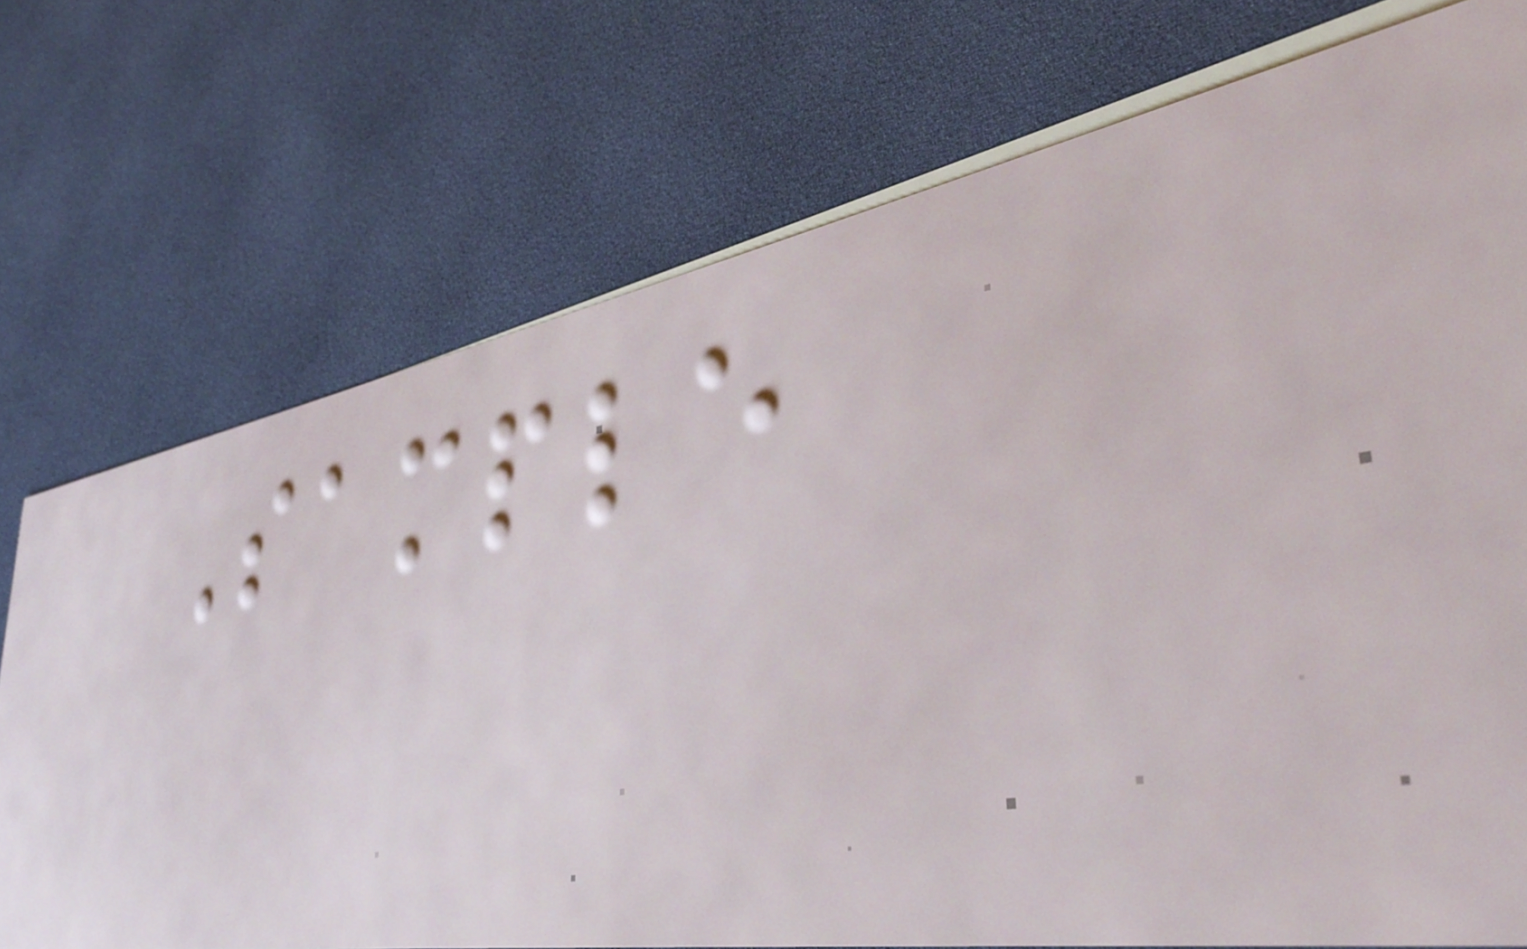Sample
